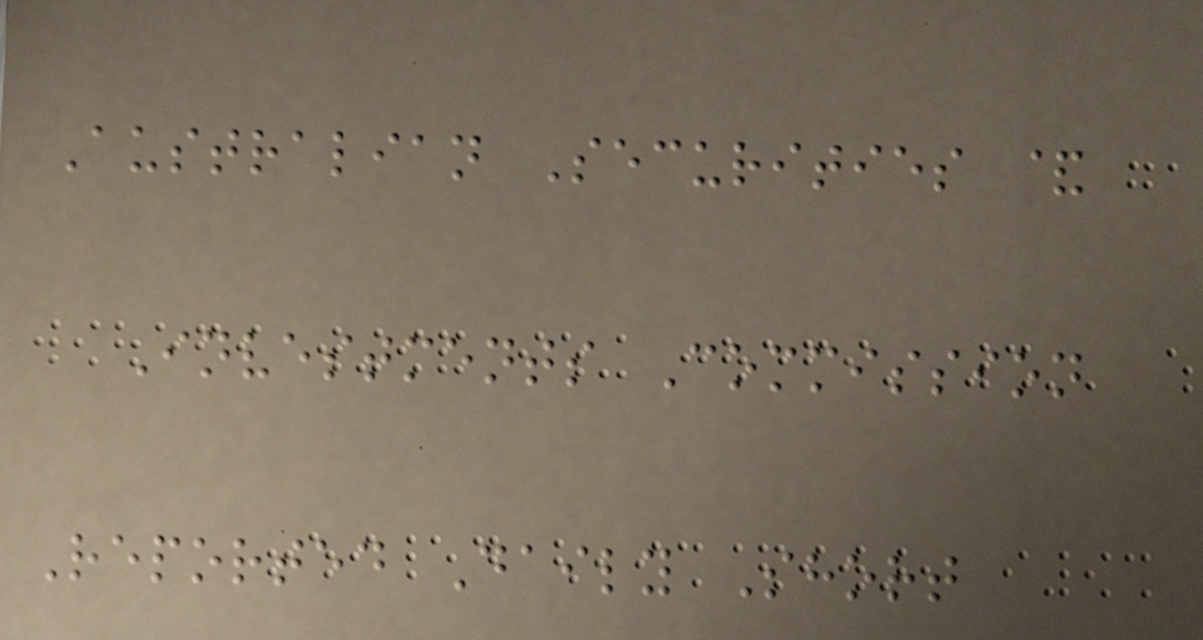Australian Securities &
Investments Commission
Reported Daily Short
